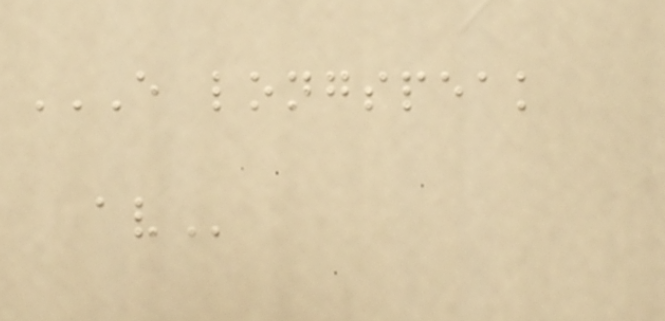E LONGSPEAK
AV
